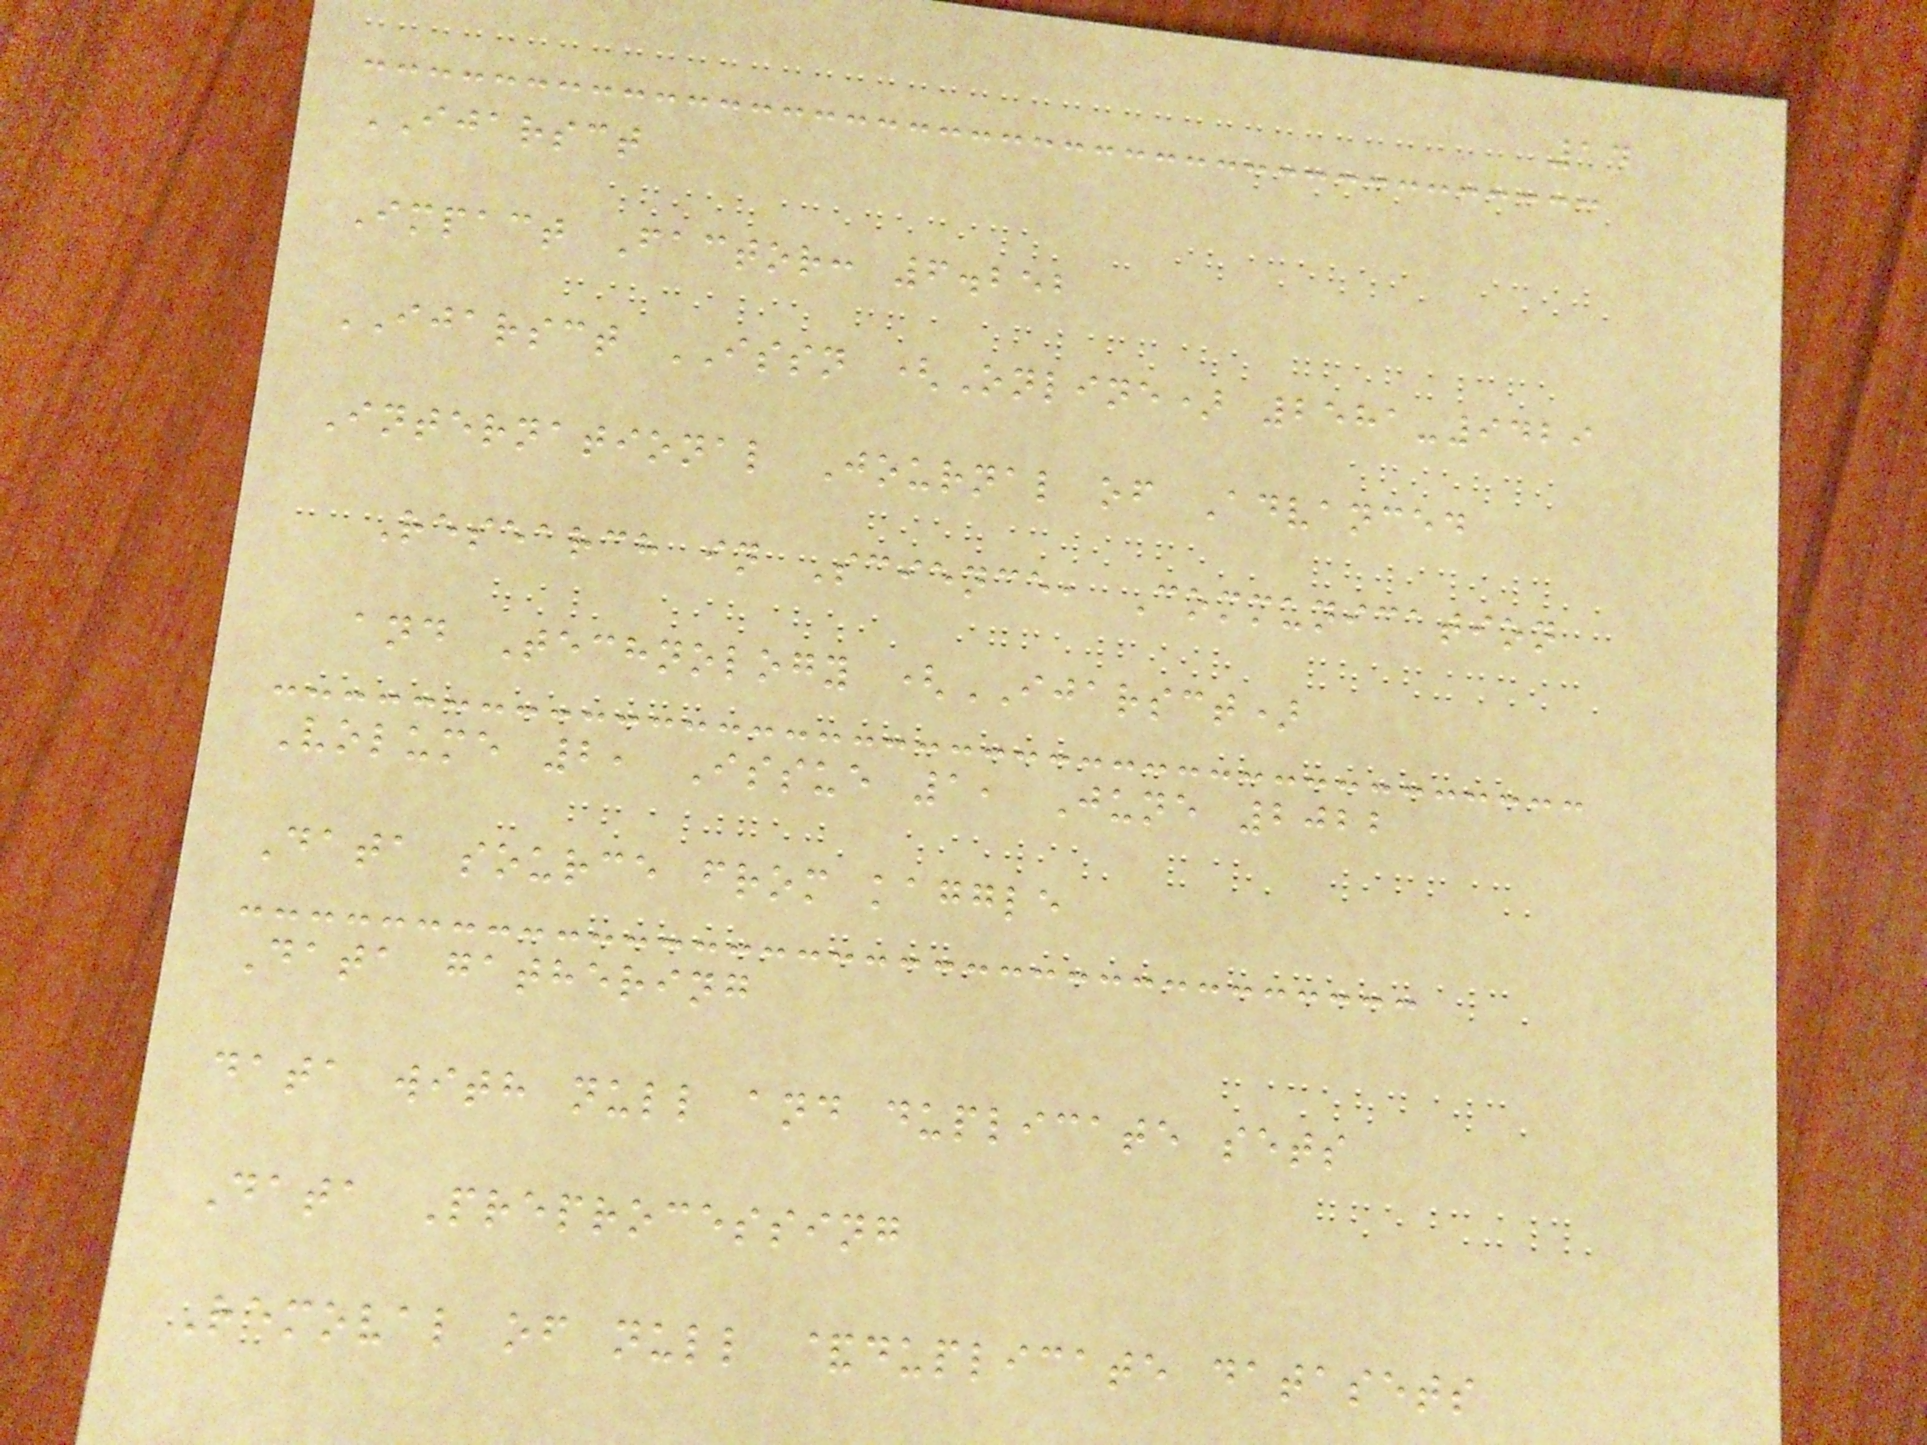14
IJARSCT
Impact Factor: 6.252
IJARSCT ISSN (Online) 2581-9429
International Journal of Advanced
Research in Science, Communication
and Technology (IJARSCT)
Volume 2, Issue 1, June 2022
Data source from kaggle
Data gathering
data with null and duplicate sets
Data Preprocessing
Removal of null &duplicate datasets
